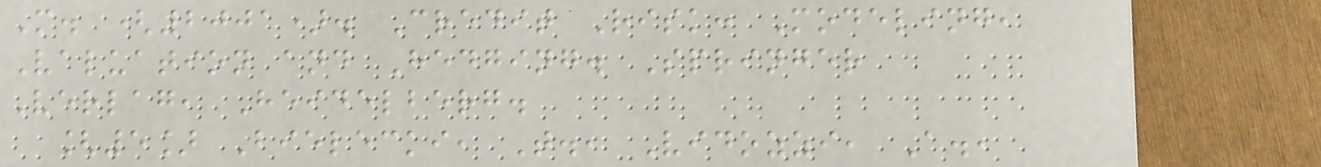M. (2001). Credit Risk: Modeling,
Valuation and Hedging. Springer
Verlag, Heidelberg.
[5] Bielecki, T., Vidozzi, A.,
